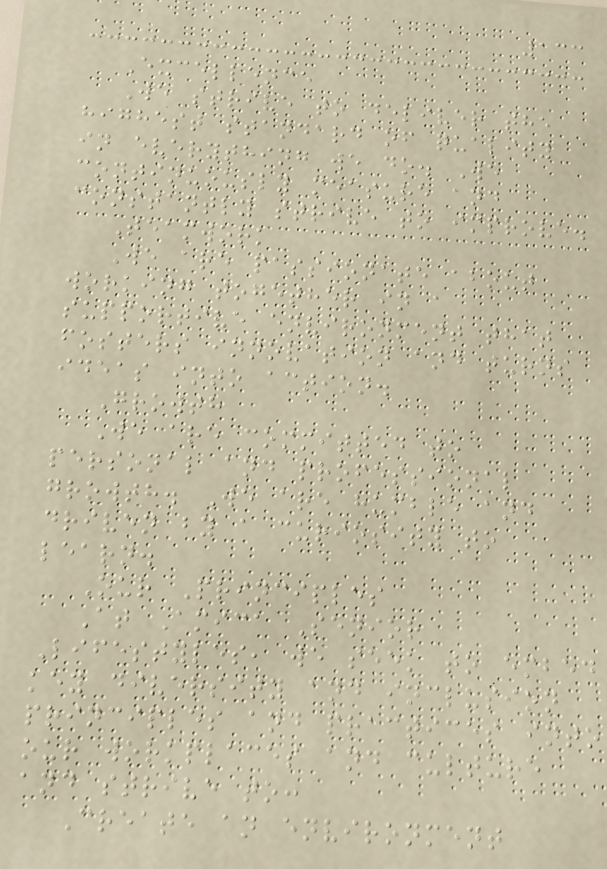133
Excellence
We strive to deliver the
highest standard of quality
in everything we do. We
continuously measure and
constantly strive to improve.
Teamwork
We are passionate about
working together in a
supportive environment that
fosters innovation and turns
ideas into action.
Growth
We are committed to
personal and professional
growth. We are humble and
driven by a curiosity to
learn.
Our Principles
At Amica Senior
Lifestyles, we seek to embed
key diversity and inclusion
principles and practices into
our workplaces and culture
and strive to:
Create an environment
